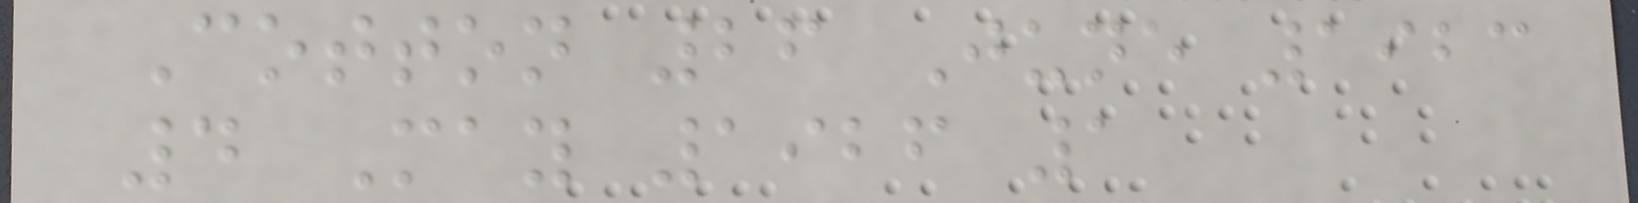Cotton 26 June 1923
4 May 1926 1
